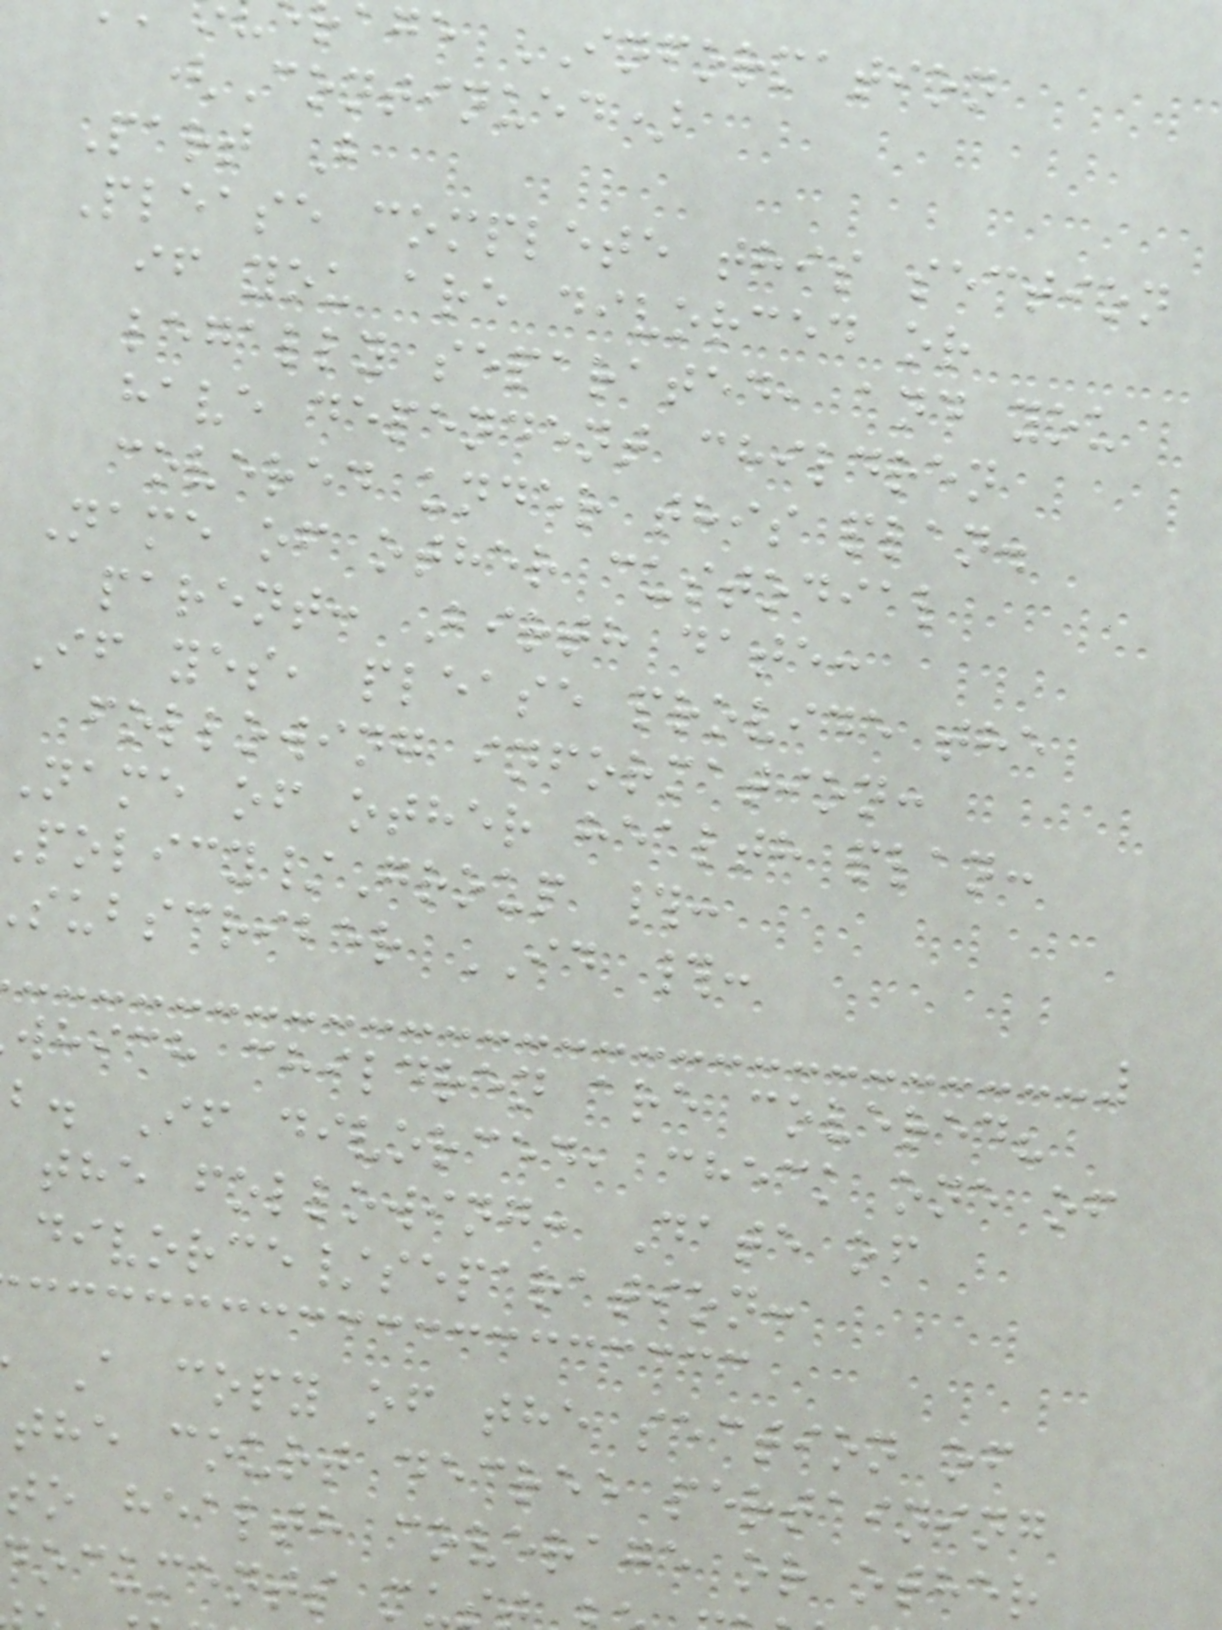age INFORMATION
(Continued)
Part B
Please complete this section
if you are divorced or
legally separated, and you
have dependent children
covered under this plan.
Name of other custodial
parent: Birth date:
If yes, please provide the
following information:
Name of other health plan:
olicy/Group #:
subscriber ID #:
which children are covered?
b. If divorced, check one of
the following: Date of
divorce/separation:
A copy of the section of
the court decree pertaining
to health coverage or other
ocuments mu
